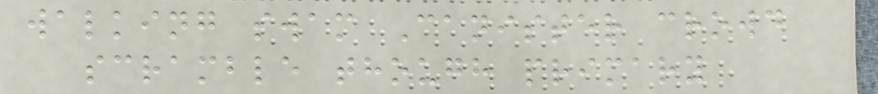walking swam Canister crowd
scramble though primary
